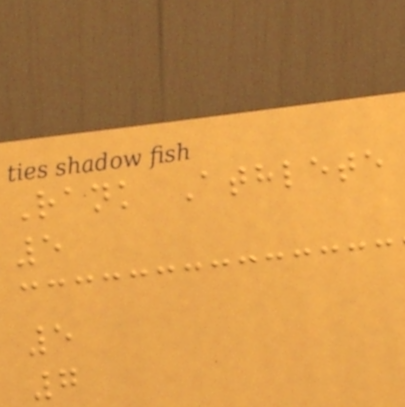Rank Athlete
5
5
7
